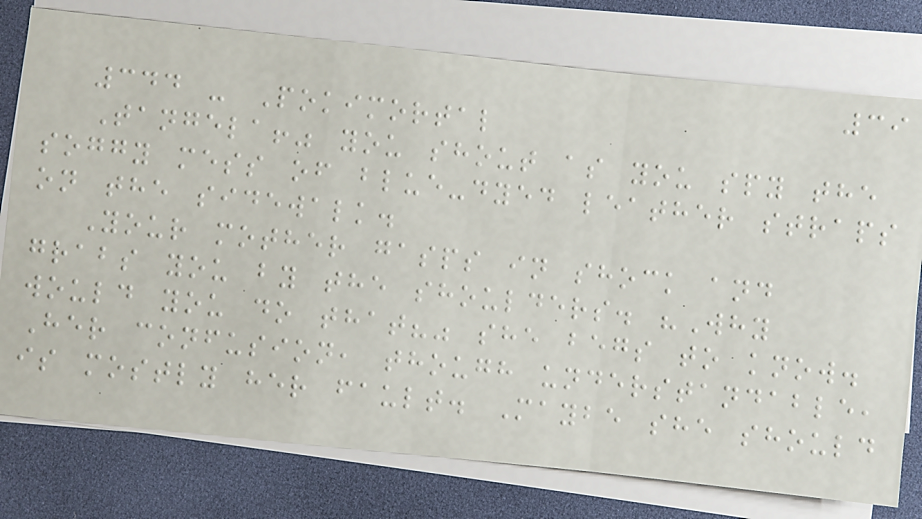39
344 - Pokimortal
Tangela!" you shout as you spy the
soggy mess of blue-dyed leather straps
on the sidewalk.
Your mother gasps in shock and
grabs you by the shoulders. "Why
would you do that?" she begs to know.
Her confusion, though understandable,
is mostly her fault. Maybe she should
